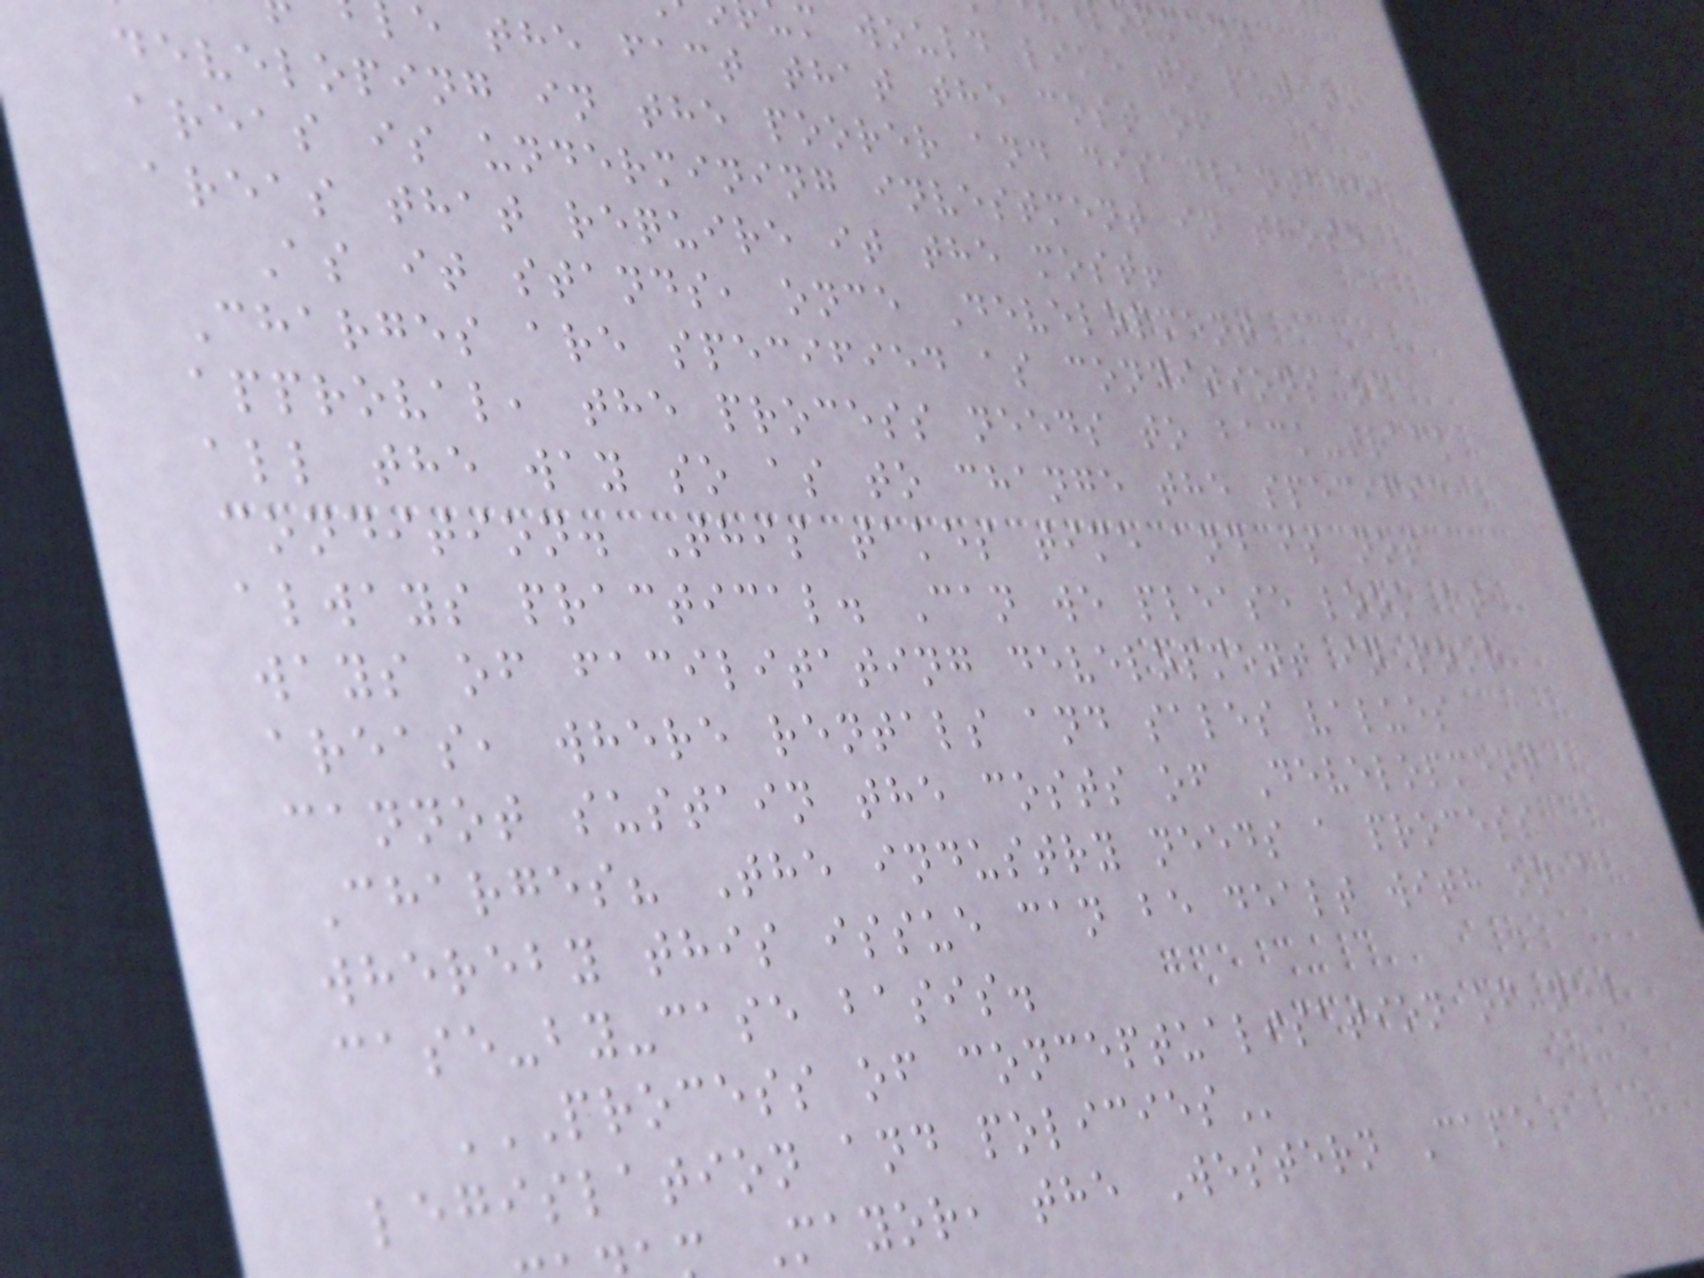m would like to put on
e the fact that the cost of
developing in the poorer and disadvantaged
areas is undermining investment in those
areas that require it the most!
As it stands, once Development
Charges are specified as conditions of
approval, the process needs to back-track
all the way so as to change the specific
condition. This takes time and is not
always practical. Can we please look at
ways of facilitating development in poor
areas, where rentals and sales values
cannot sustain the costs of Development
Charges? The industry needs a process
whereby this issue can be dealt with on a
case-by-case basis.
PROCESS OF CONCEPTUALISATION OF NEW
legislation and
Mayor, the Western Cape
